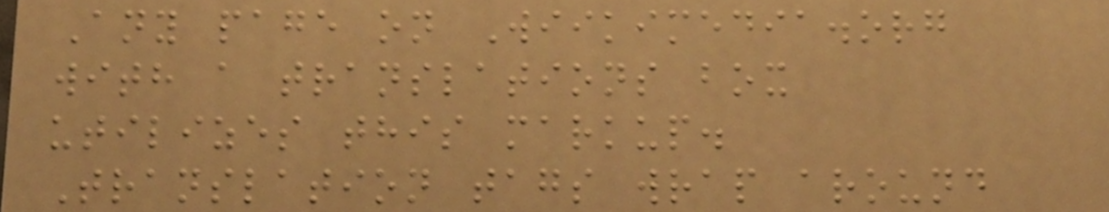Any page on Wiikimedia.org
with a translations box
utilizes this markup.
Translation tags wrap around
